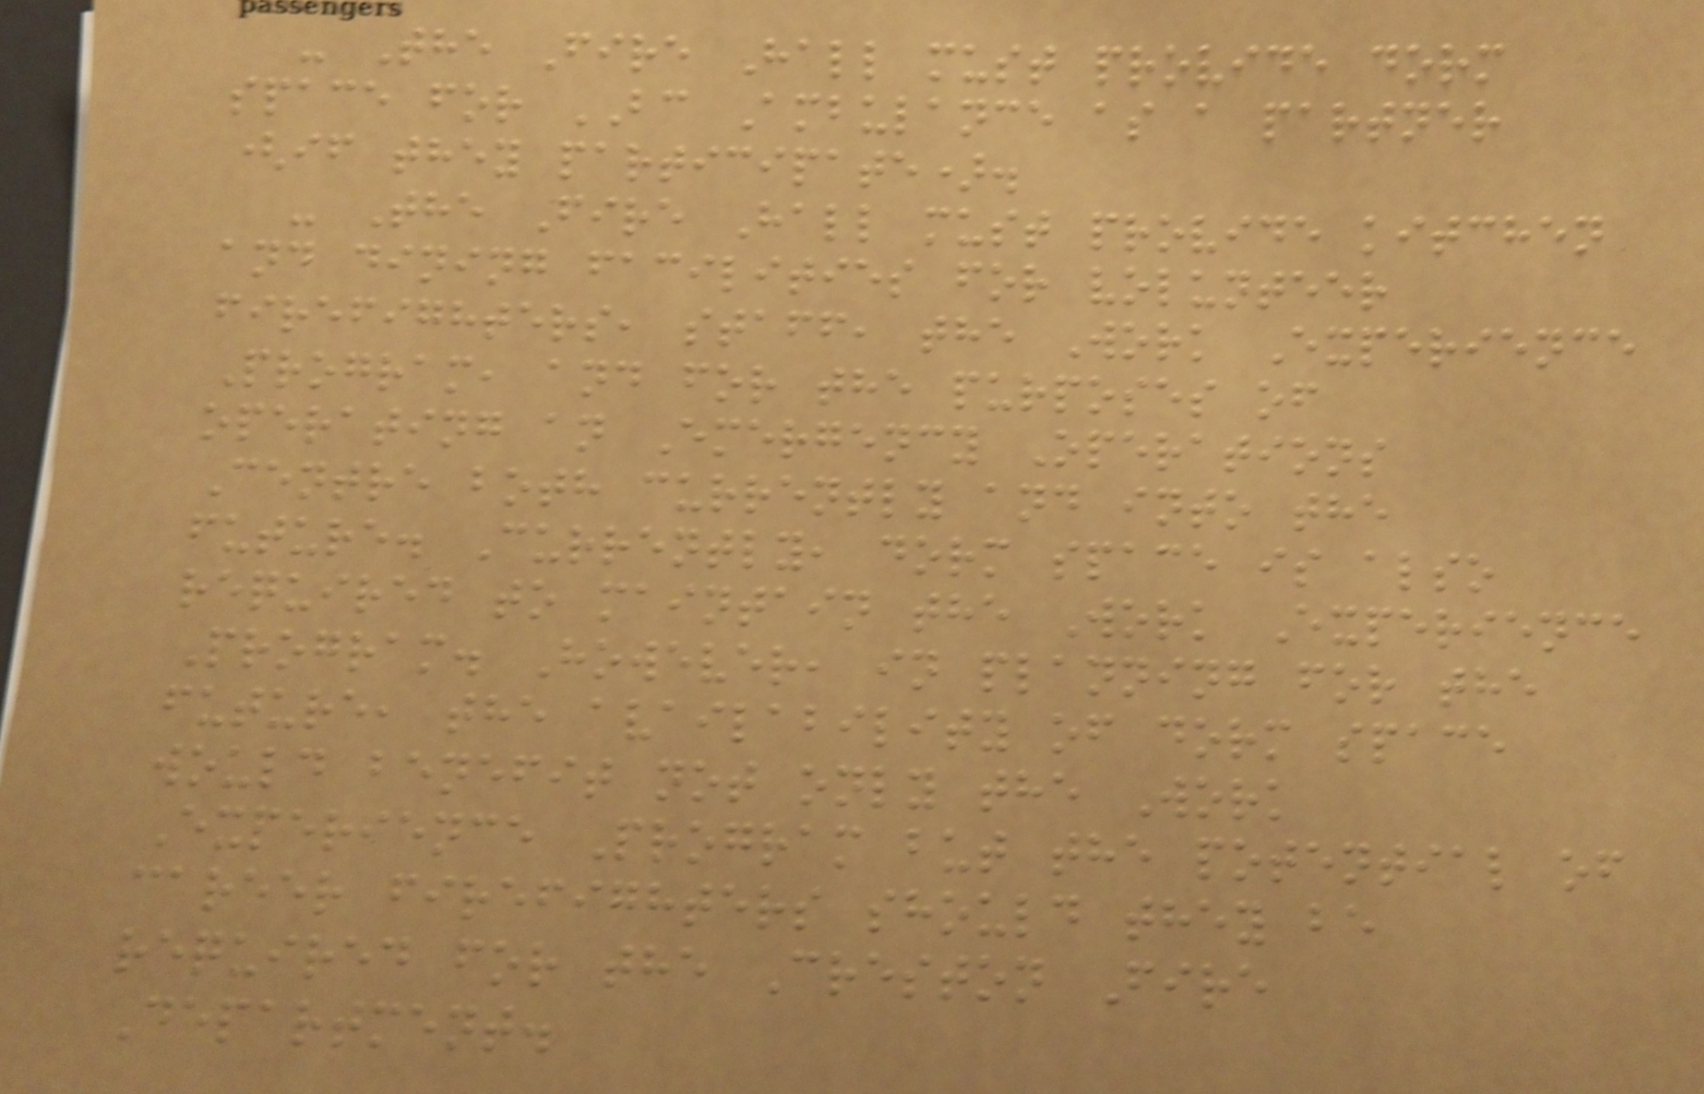- The Fire Hall must provide dorm
space for BC Ambulance as a partner
(if they participate).
- The Fire Hall must provide kitchen
and dining facilities for volunteer
firefighters, staff, the Work Experience
Program, and for the purposes of
operating an Emergency Operations
Centre both currently and into the
future. Currently, dorm space is also
required to maintain the Work Experience
Program. However, in planning for the
future, the availability of dorm space
would benefit not only the Work
Experience Program but the potential of
career firefighters should they be
required for the Creston Fire
Department.
